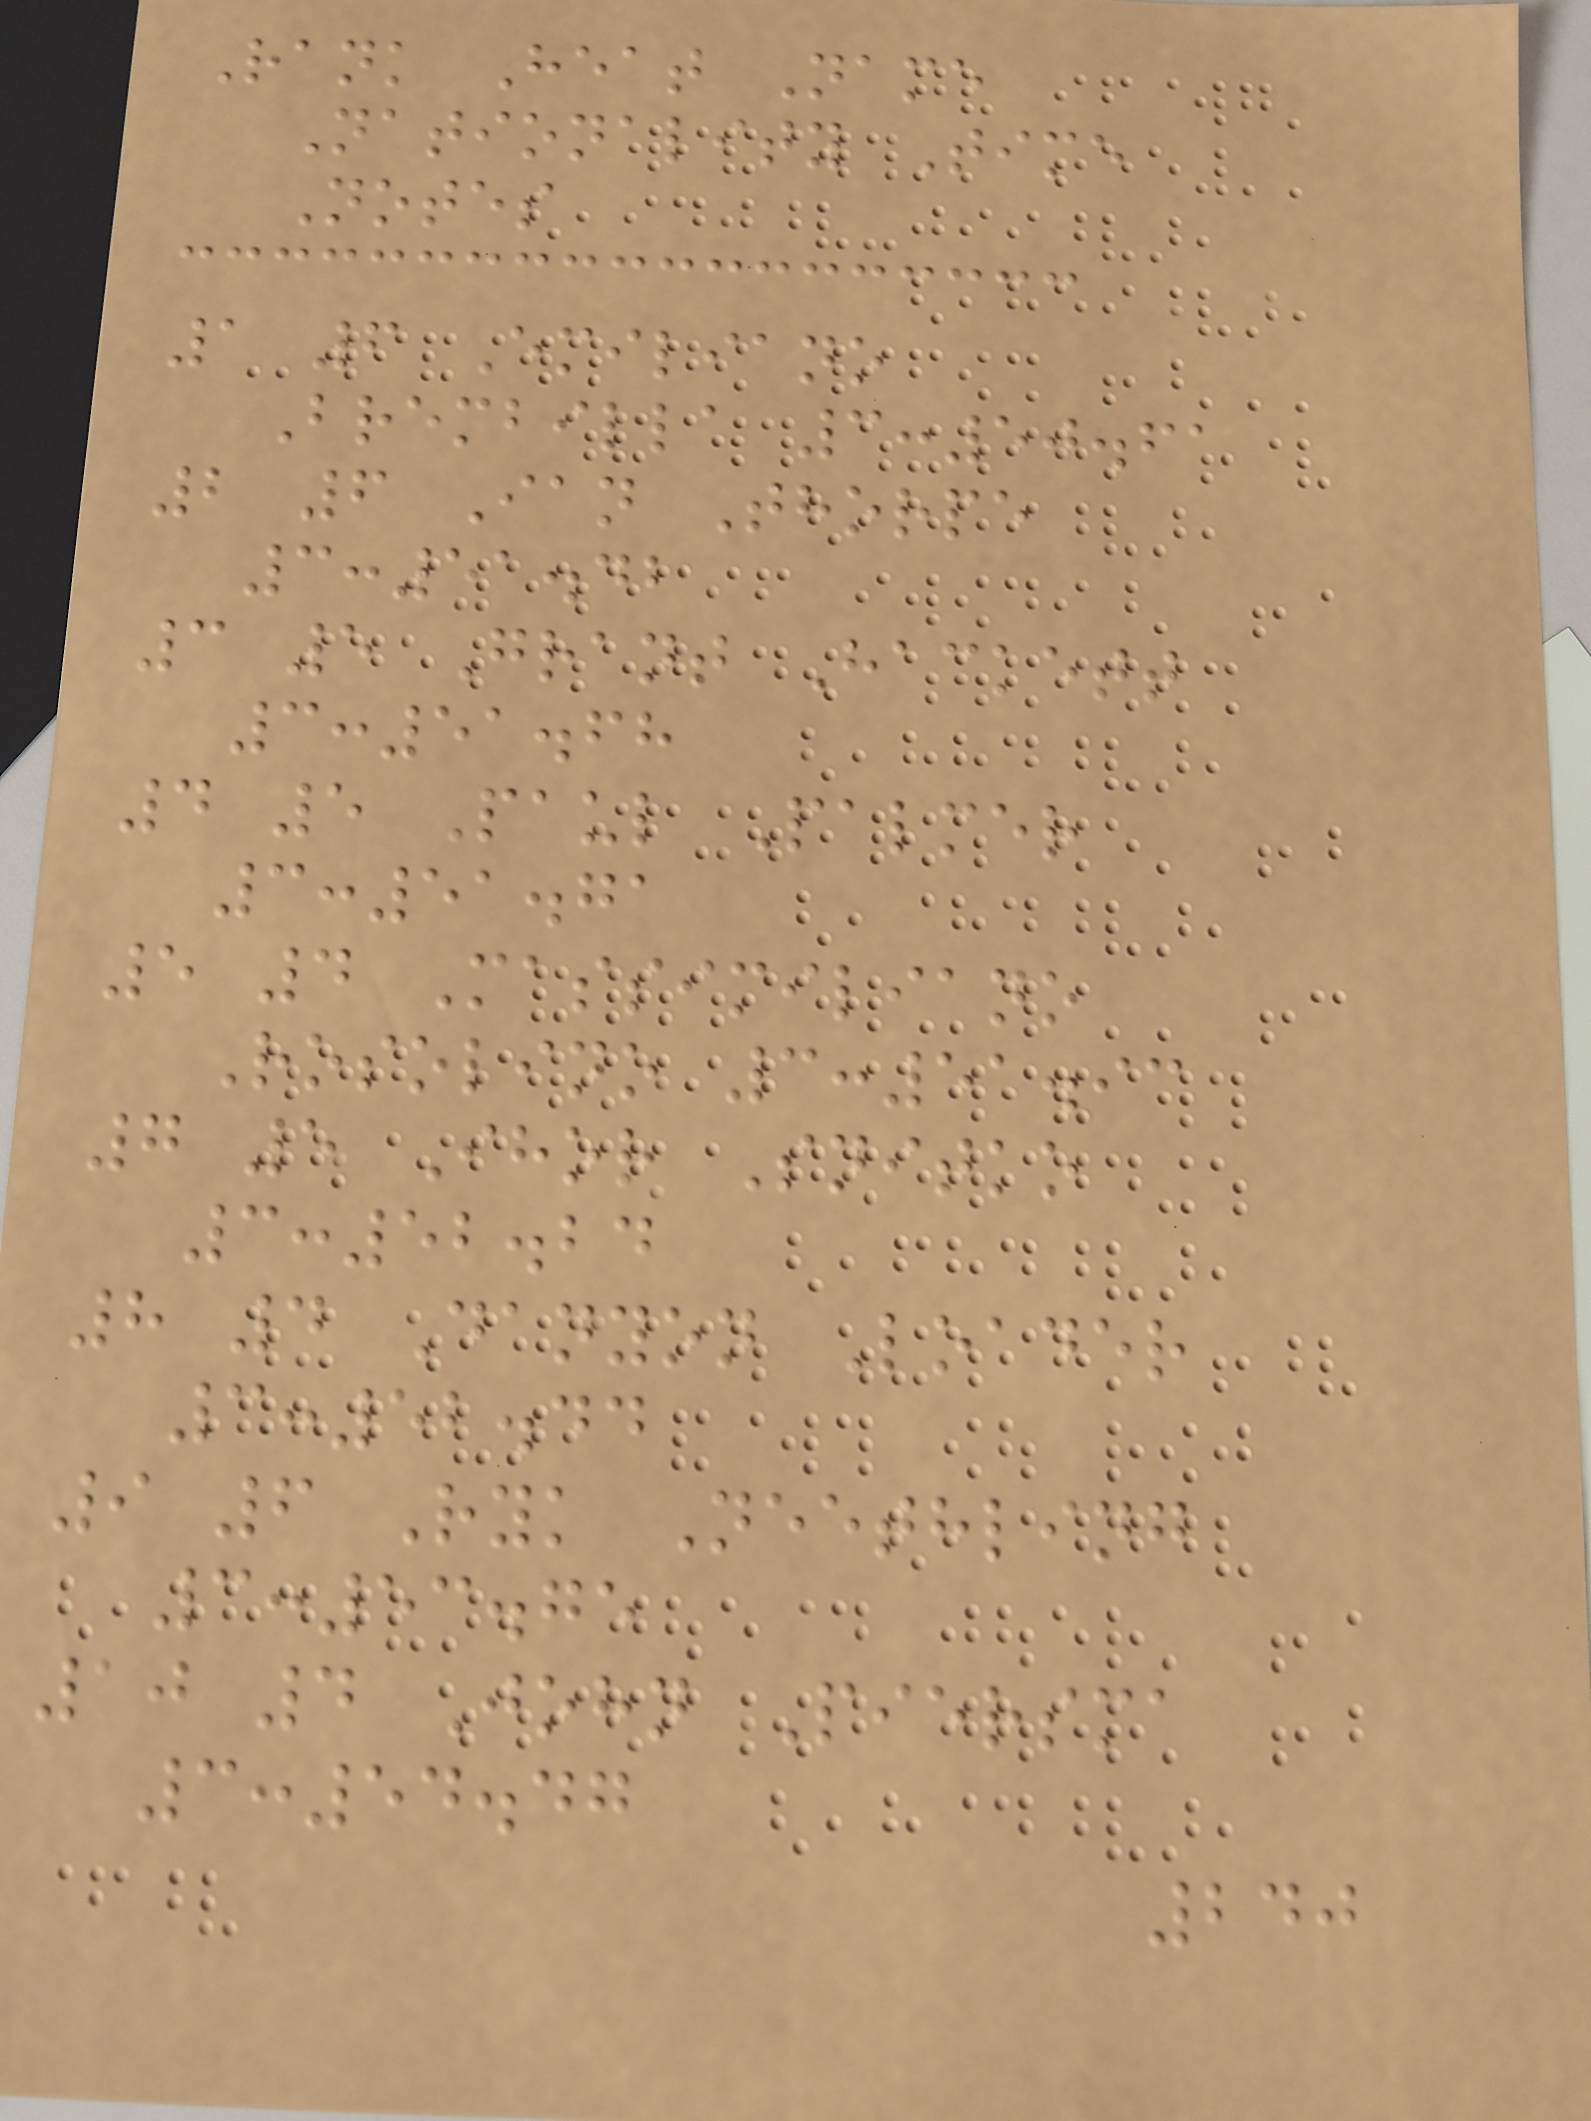Rank Heat Name
Nationality Time
Notes
1 6 Emiliano
Brembilla 3:50.61
2 6 Ian Thorpe
3:51.42
3 5 Grant Hackett
3:51.68
4 5 Paul Palmer
3:51.71
5 4 Massimiliano
Rosolino 3:51.93
7 5 Ihor Snitko
3:52.24
8 4 Danyon Loader
3:52.44
9 6 Ryk Neethling
3:53.75
10 4 John Piersma
3:54.47
240
